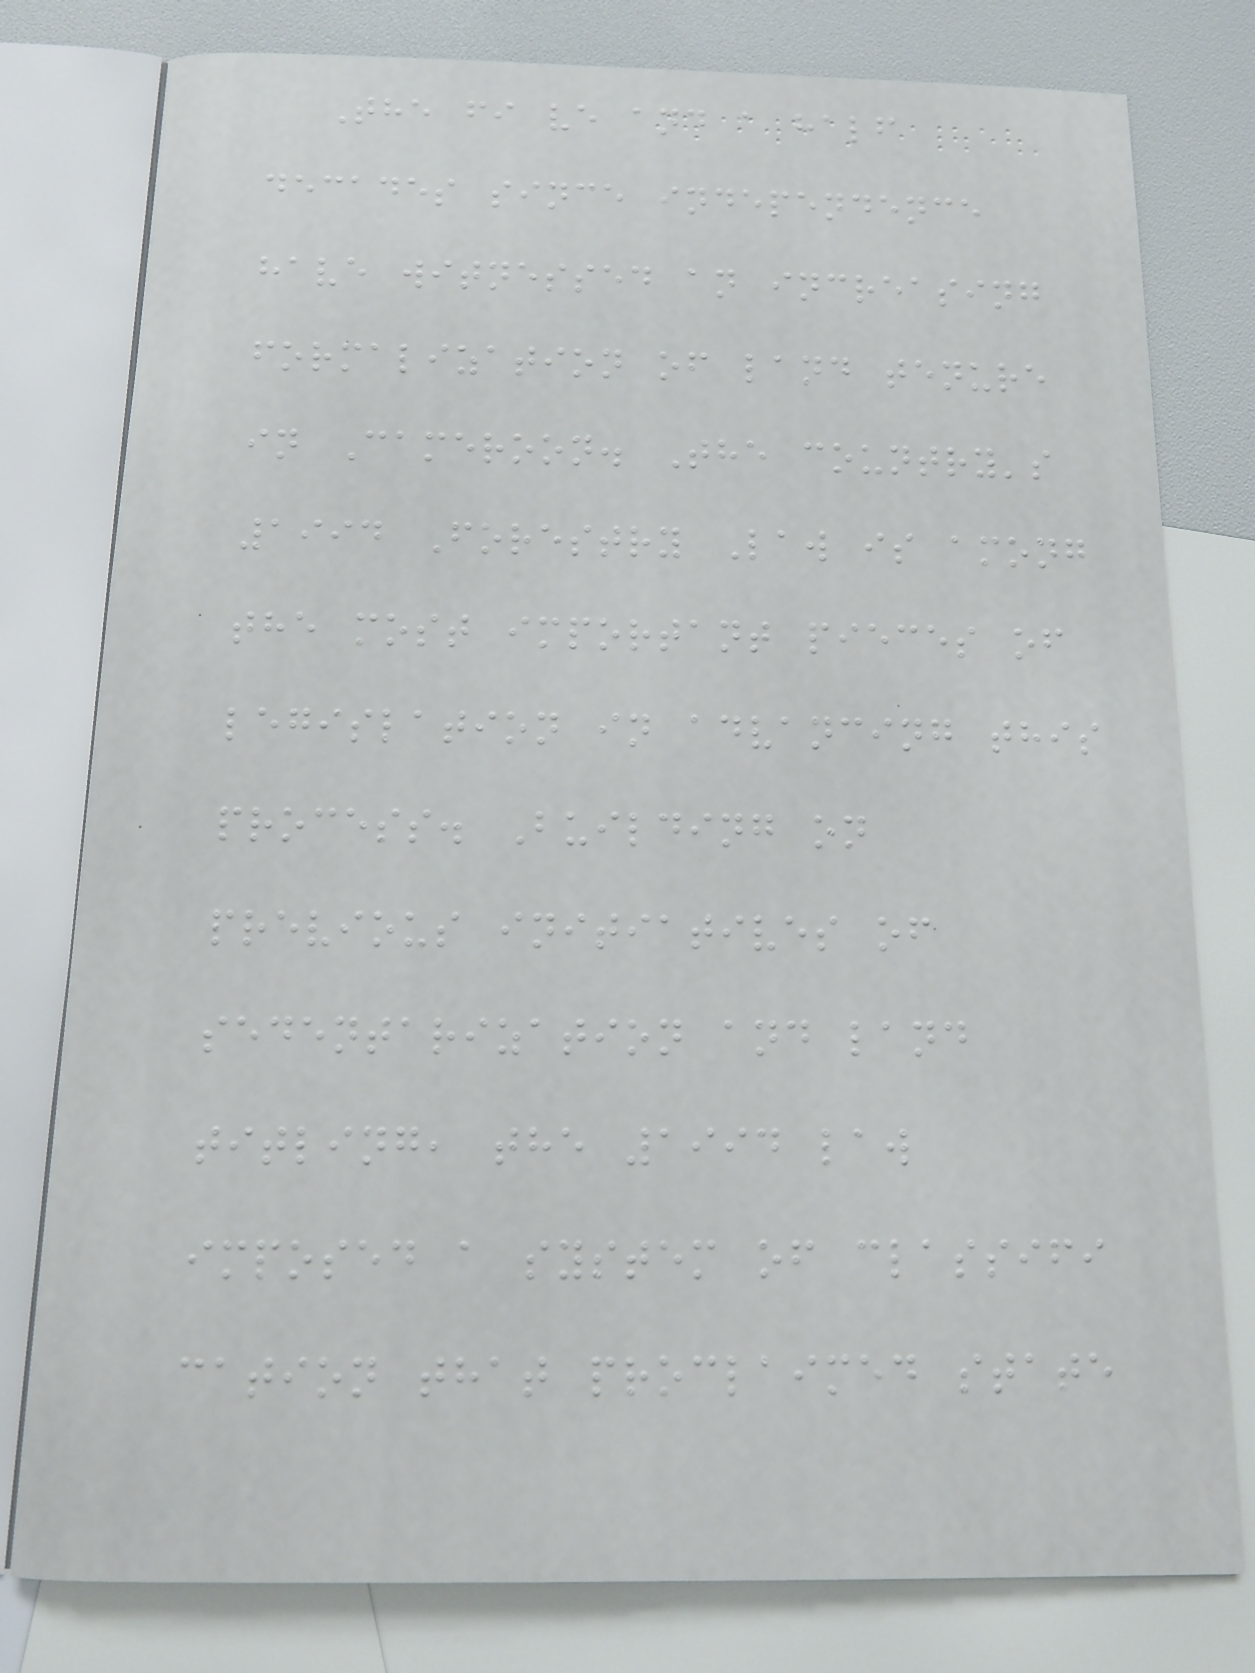The fi ve and a half
decades since independence
have witnessed an increasing
formalization of land tenure
in Cameroon. The country's
1994 Forestry Law is among
the most important pieces of
legislation in advancing this
process. Building on
previous initiatives of
sedentarization and land
titling, the 1994 law
imposed a system of classifi
cation that proclaimed state
